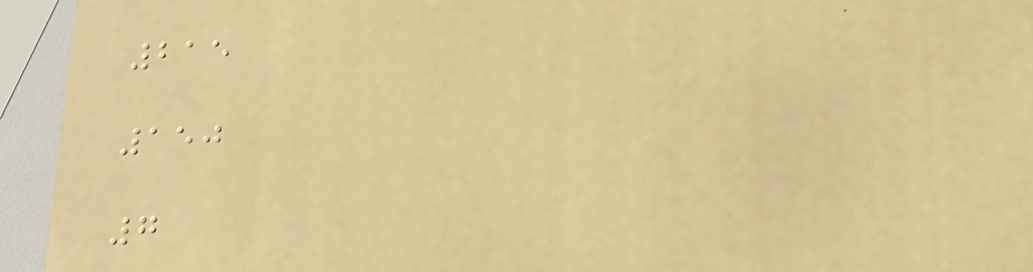215
150
7
